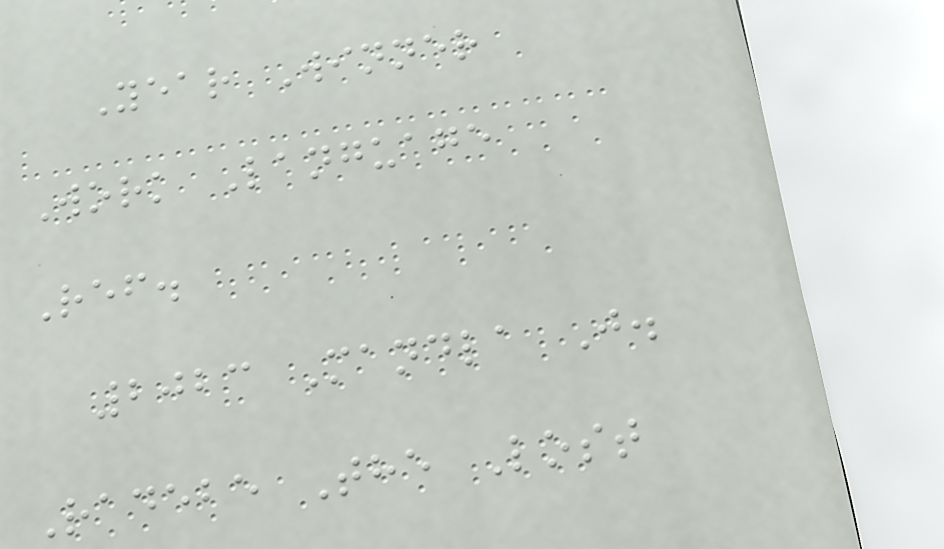Year Winner
Work Language
Ref.
2023 Mandla J.
Radebe The Lost
